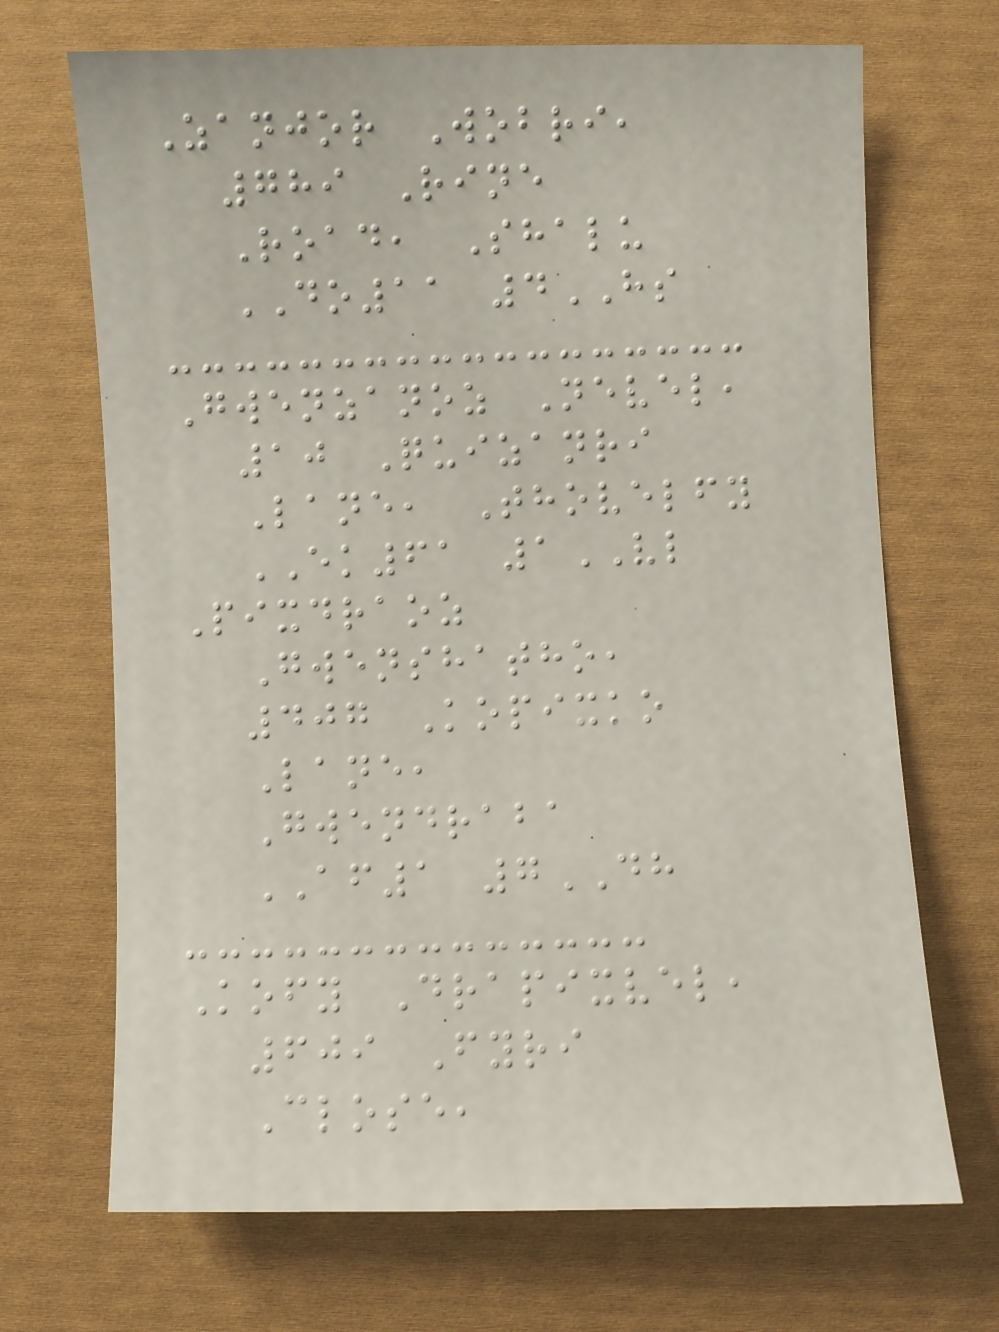Zanjor Wobri,
789 Rine
Road, Shalu
DO11 4HS
Gwenzanoz Nevel,
10 Quizanri
Lane, Thovelfy
EK61 1VL
Pixdraoz
Gwenshatho,
407 Kopixko
Lane,
Gwendraba
AF1 7DH
Kofy Drapixvel,
609 Fyri
Close,
